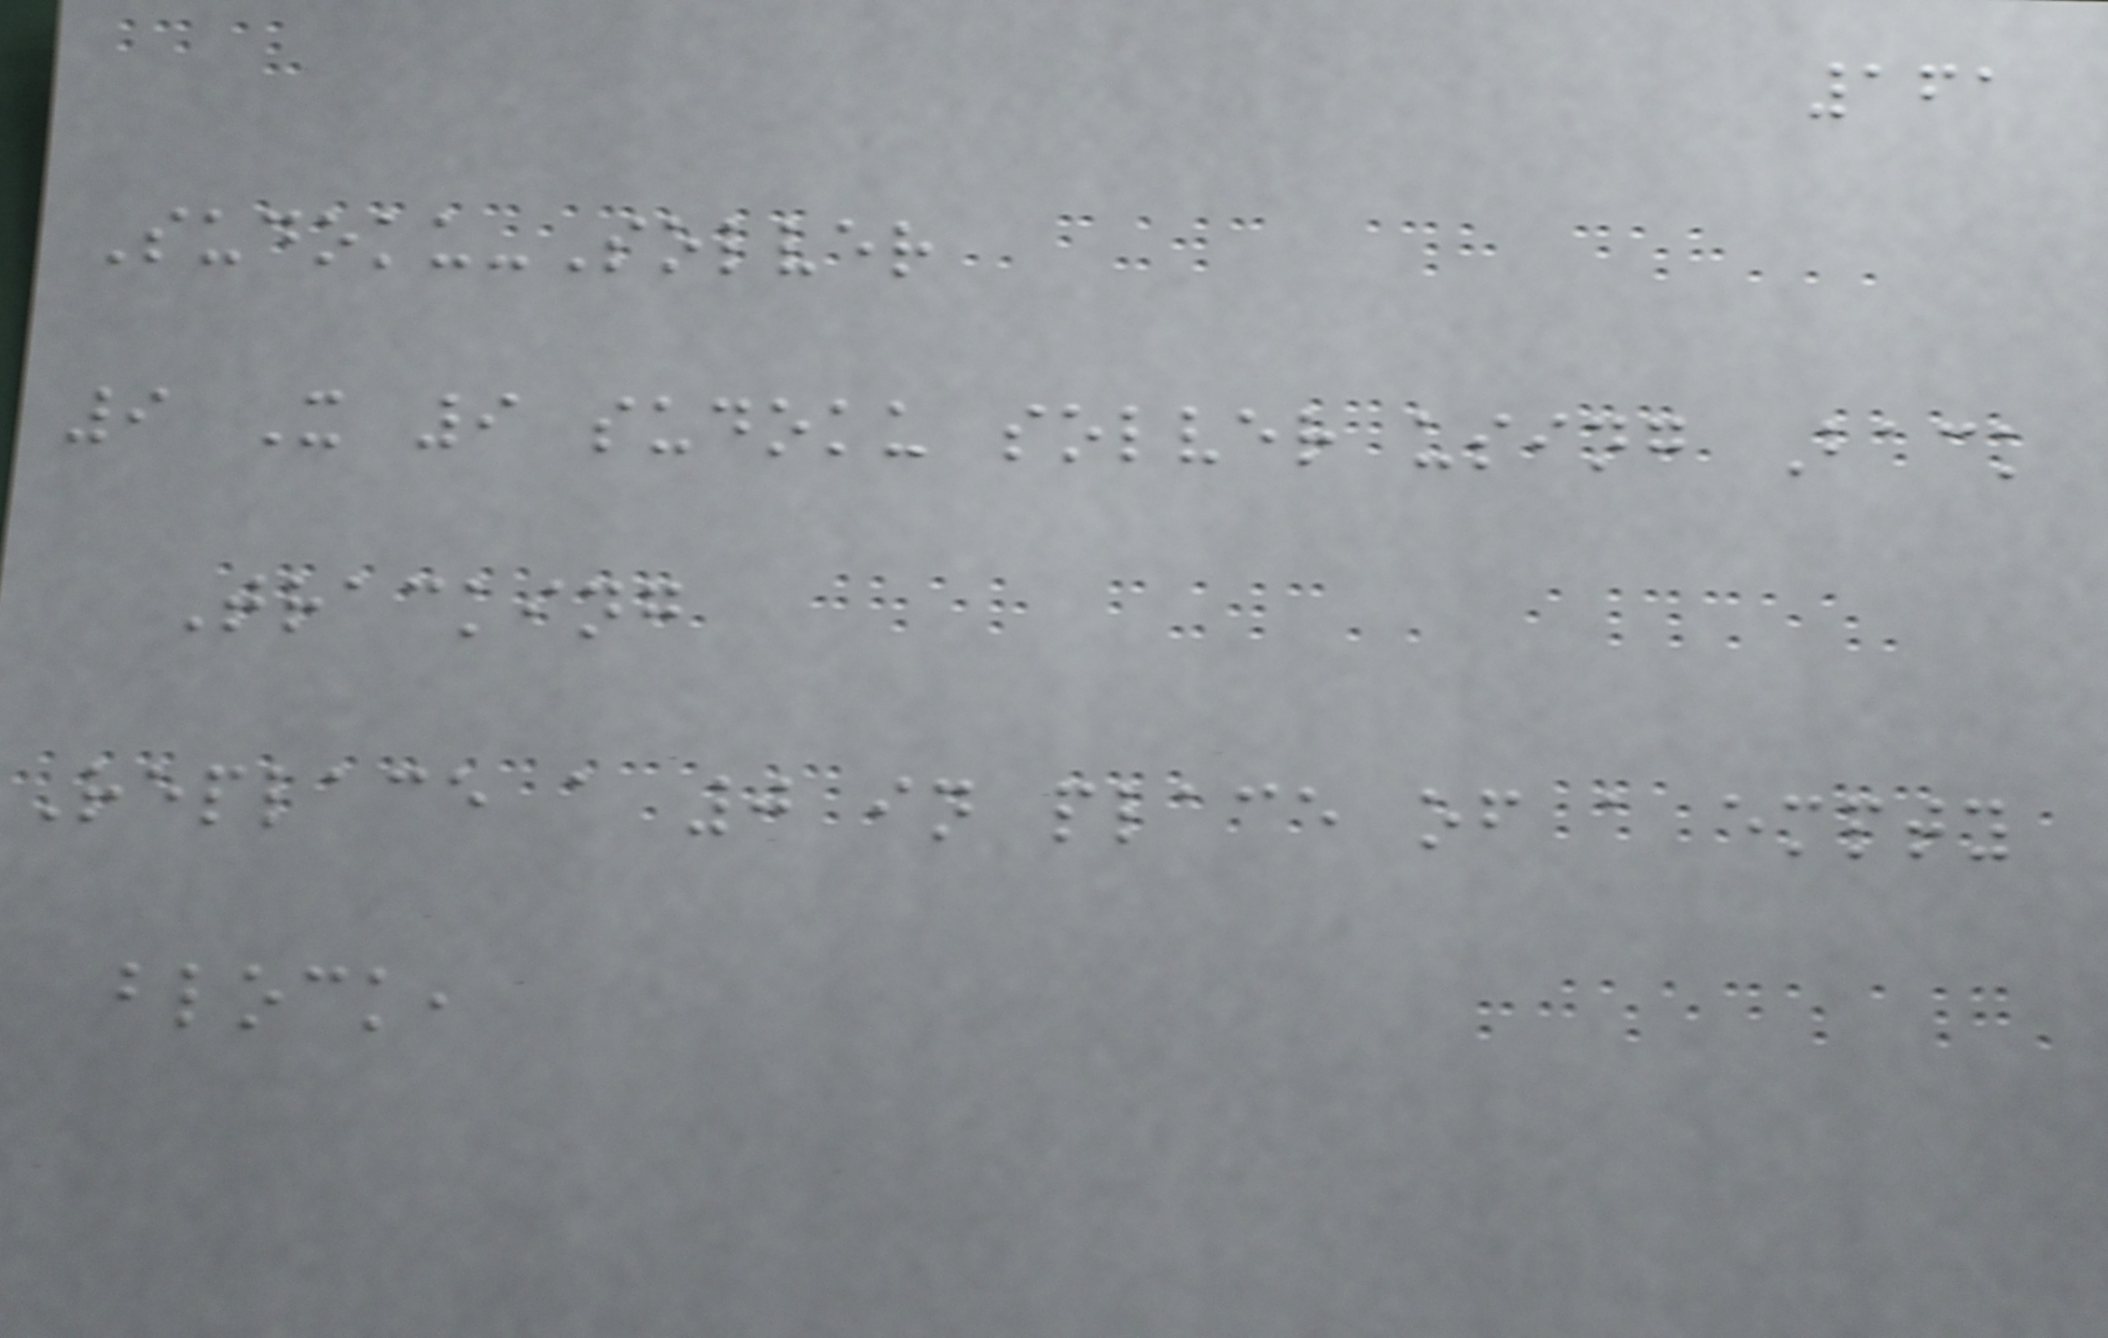161
Sudoku-Solver
9 X 9 sudoku solver using Back
Tracking
Replace a 0 in place of a empty
block,
